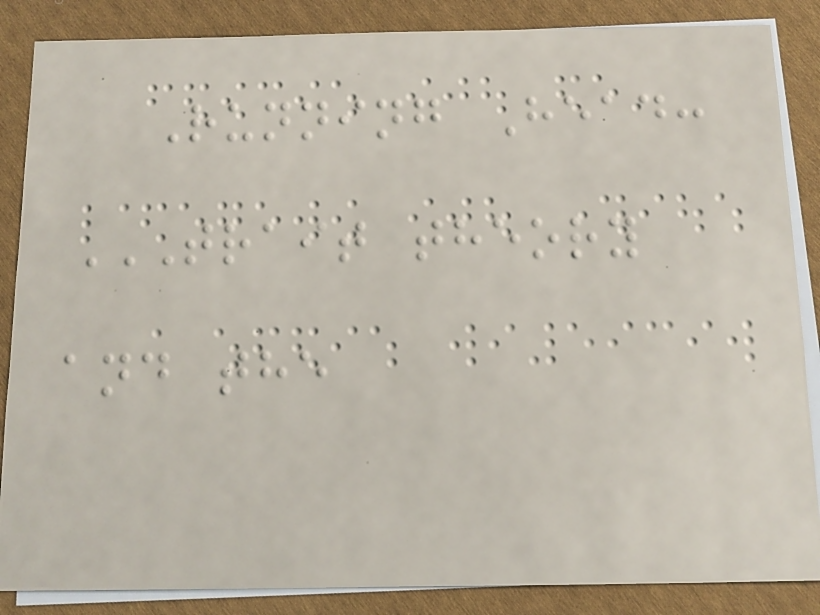Running Head:
TRAIT THEORY
AND THE
